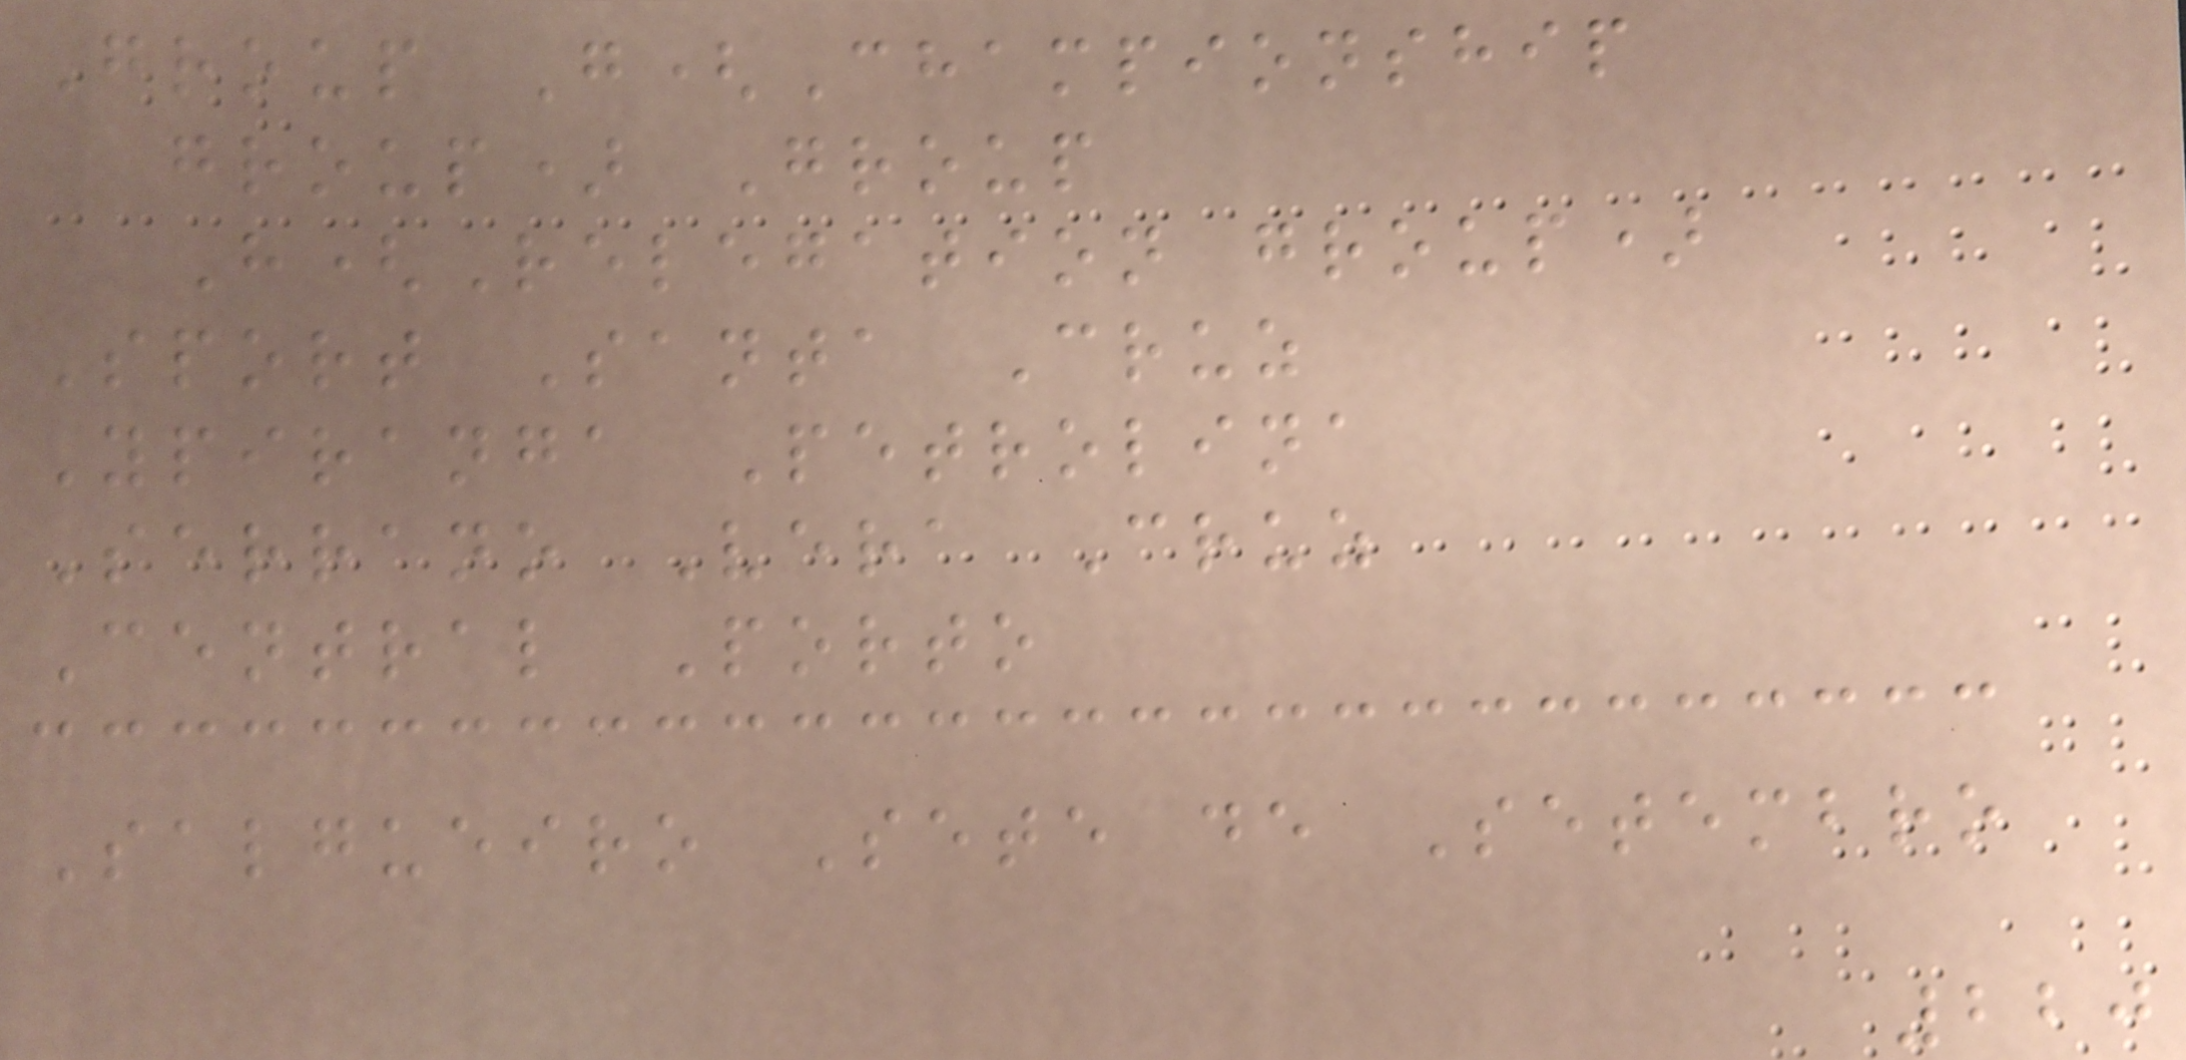Group G(Championship
group) Group
H(Relegation group)
Sport Santa Cruz
Ypiranga Petrolina
Serrano Vera Cruz
Central Porto
Salgueiro Sete de Setembro
220
